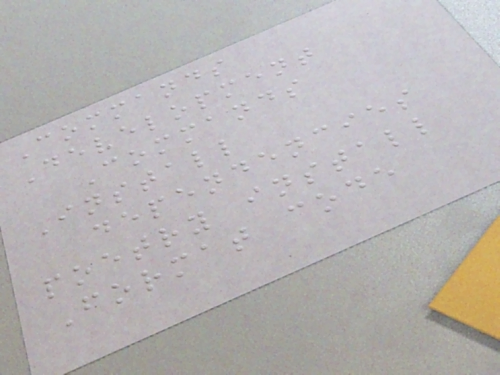Commands
Development
Commands
Install
dependencies
poetry install
Format code
